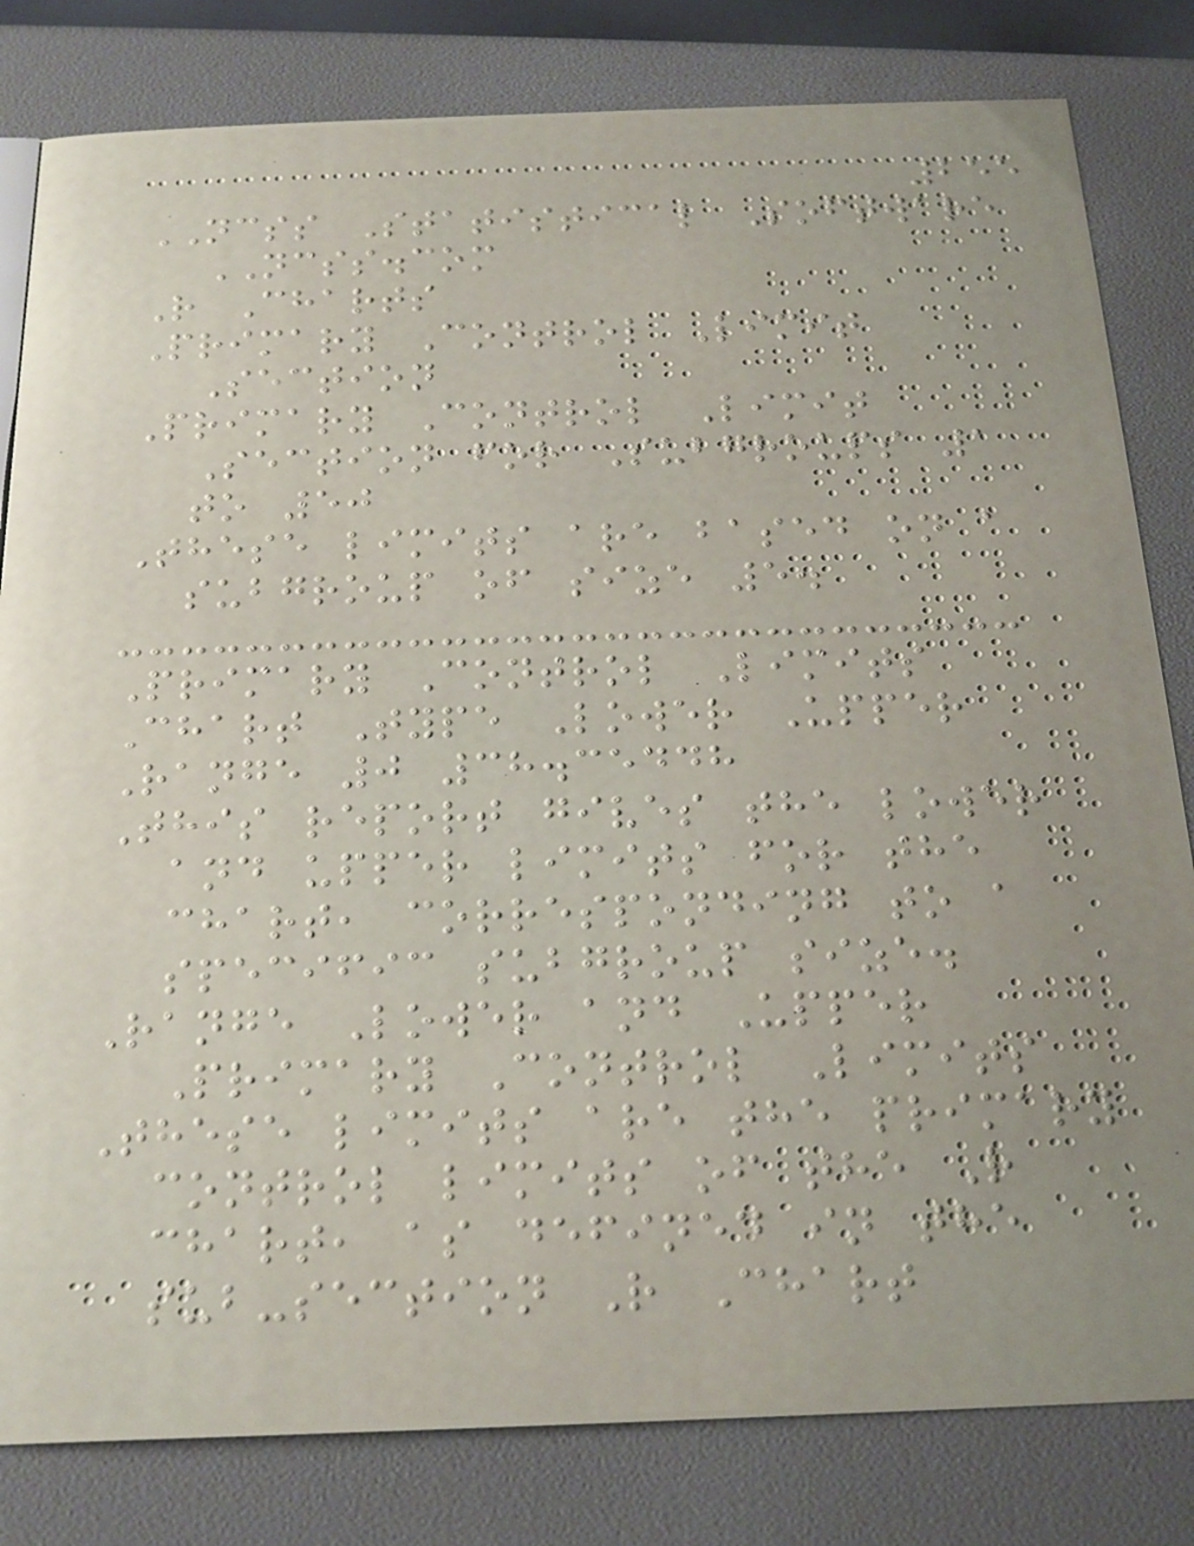255
NCSS Statistical Software
NCSS.com
R Charts
Primary Control Limit
Section
Primary Control Limit
Section for Subgroups 1
to 50
These limits are based on a
subgroup of size 5.
Primary Control Limits
Chart Type Lower Upper
Range 0 38.35448
This report gives the lower
and upper limits for the
chart, corresponding to a
specific subgroup size.
Range Lower and Upper
Primary Control Limits
These limits are the primary
control limits of the R
chart, as defined in the
sub-section R Chart
